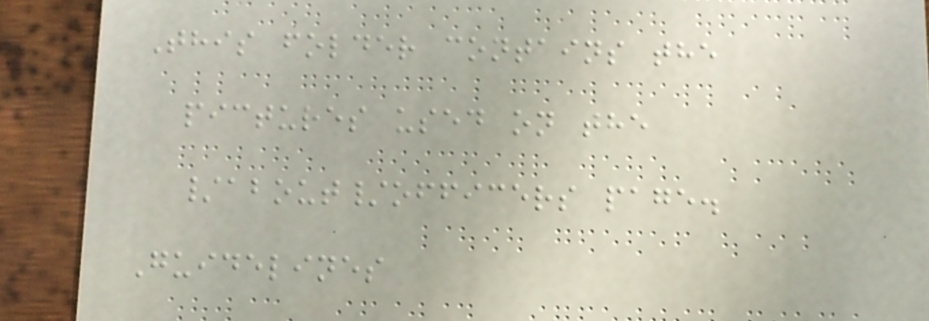This folder contains the
pictures used on the
/about/officers page.
Guidelines
